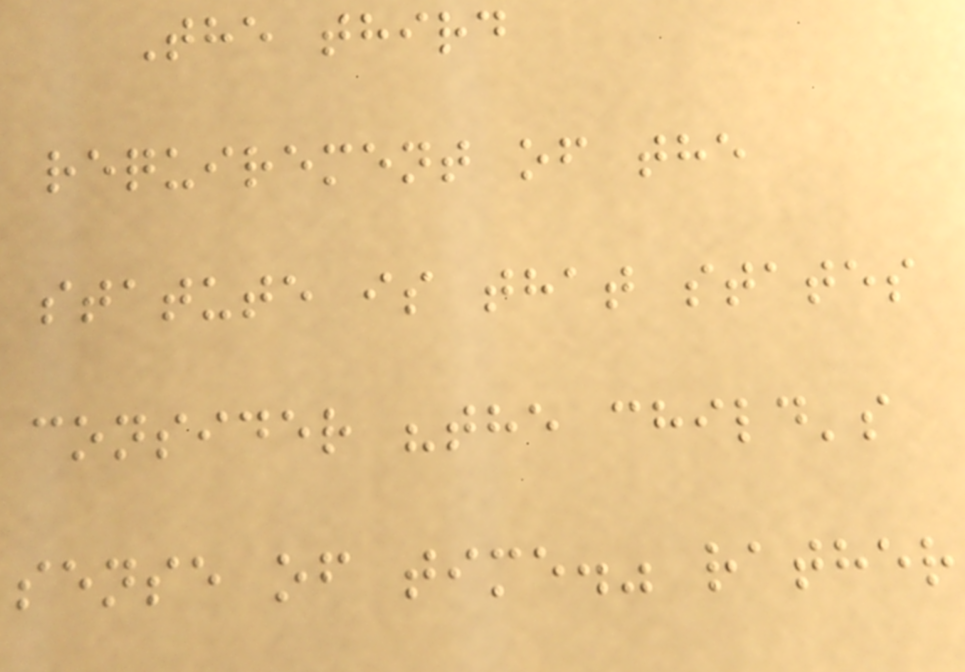The third
requirement of the
statute is that states
consider "the child's
sense of time." rather
